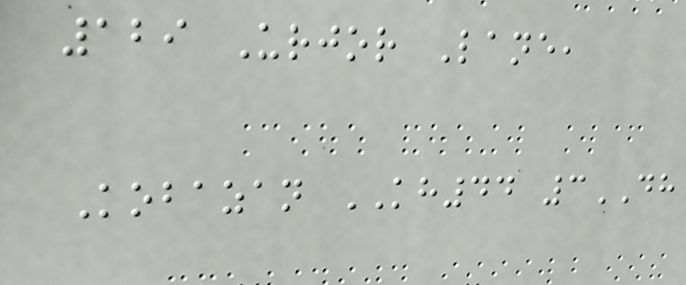129 Urjor Lane,
Kobazan KH44 3DH
